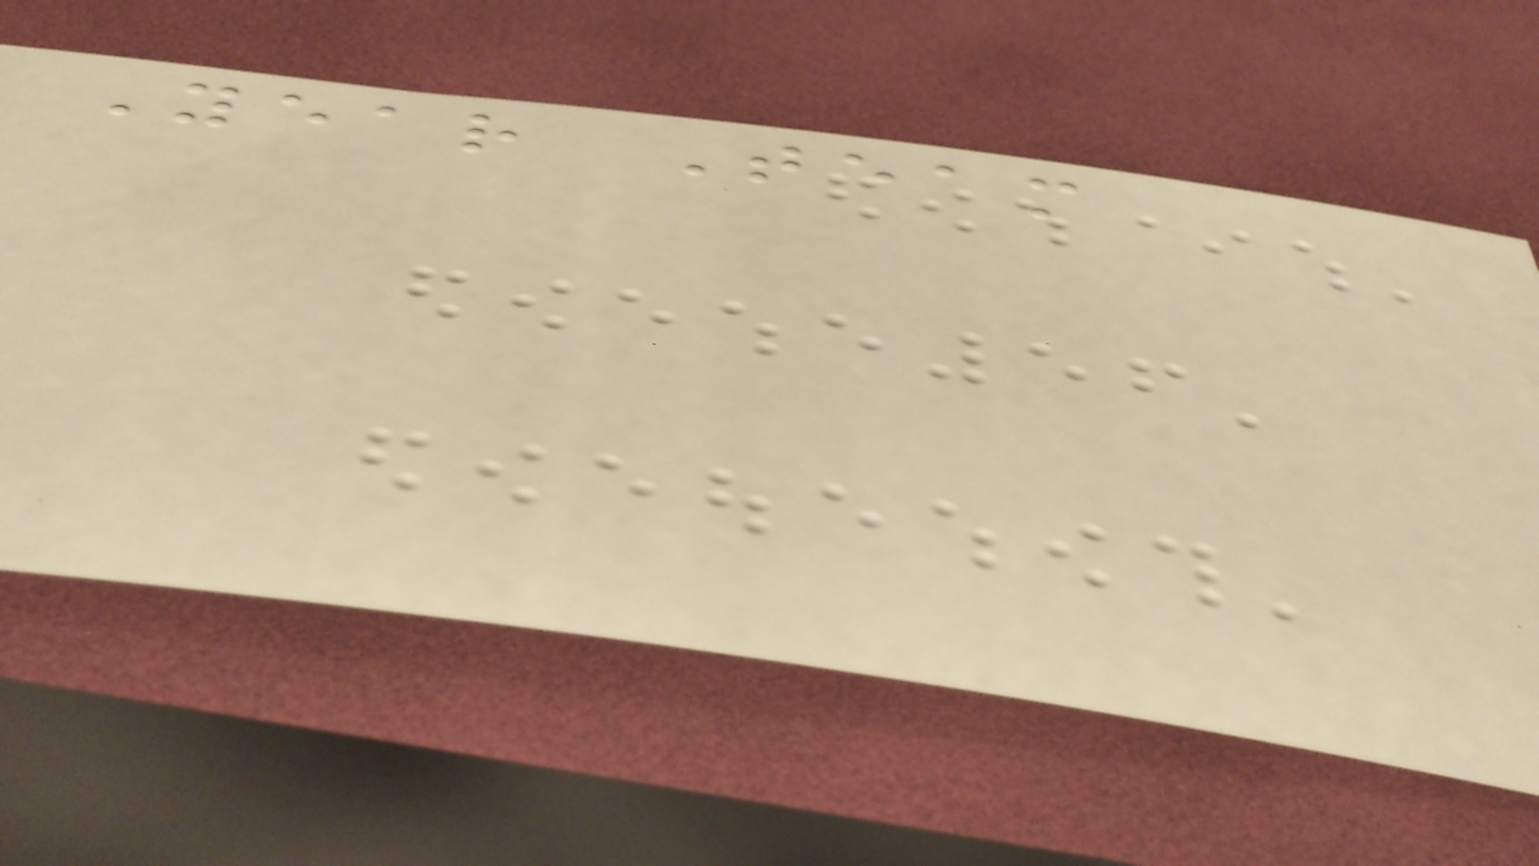Year Team
